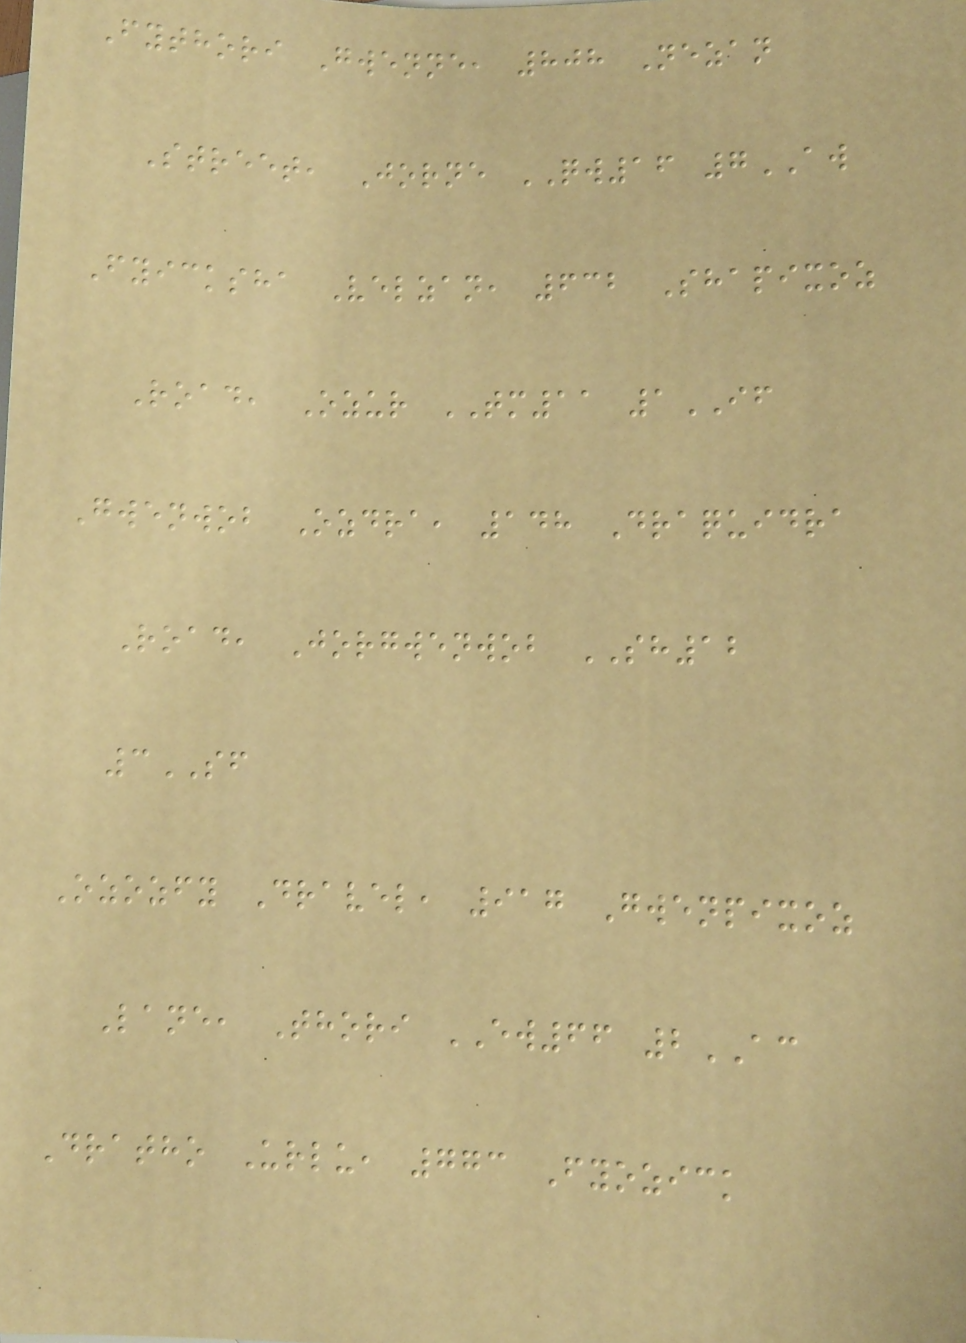Fythori Gwenne, 808 Nezan
Street, Jorne QW16 7AW
Fyicksha Velzan, 632 Shapixoz
Road, Ozur TM11 1IF
Gwenwob Ozdra, 148 Draquidra
Road, Jorgwenwob SH12
3SF
Ozozfy Dravel, 917 Gwenpixoz
Lane, Thori EW66 2AC
Dratho Urlu, 773 Fyozick
